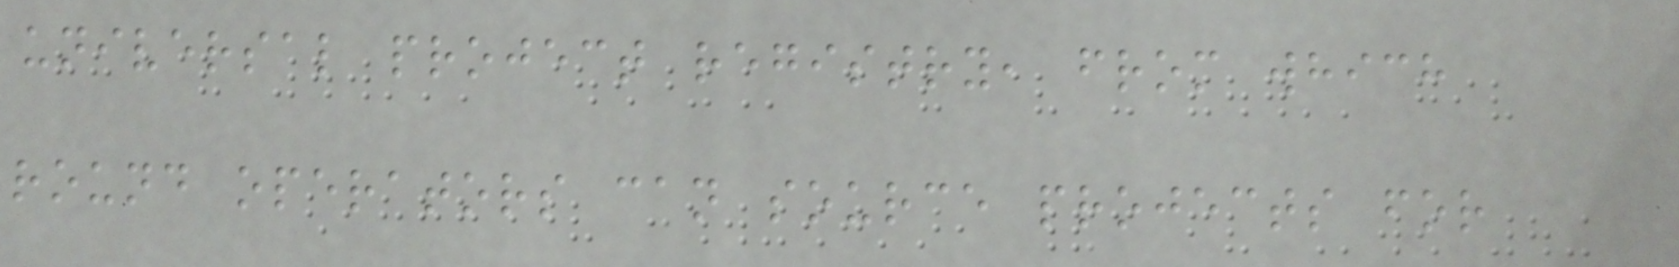universal project registry, from which
round operators can source projects for
